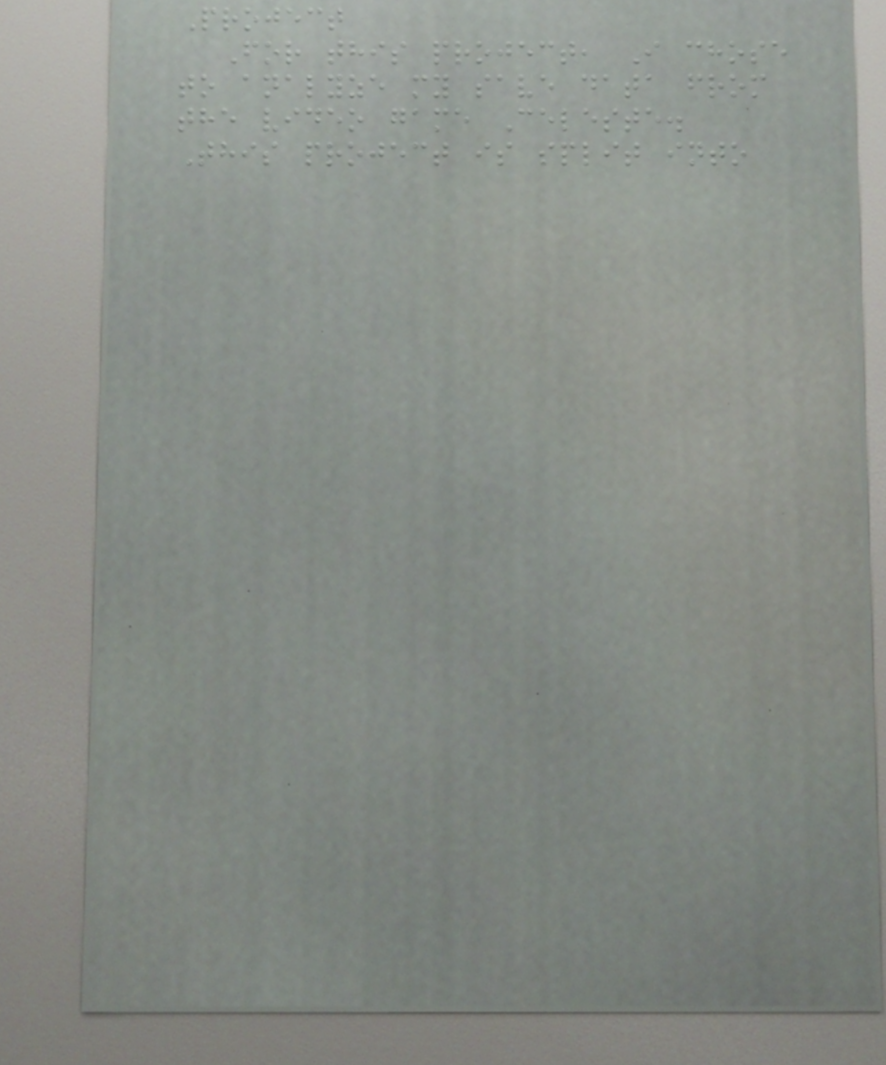Project
For this project, I chose
to analyze my save data from
the video game Celeste.
This project is split into
